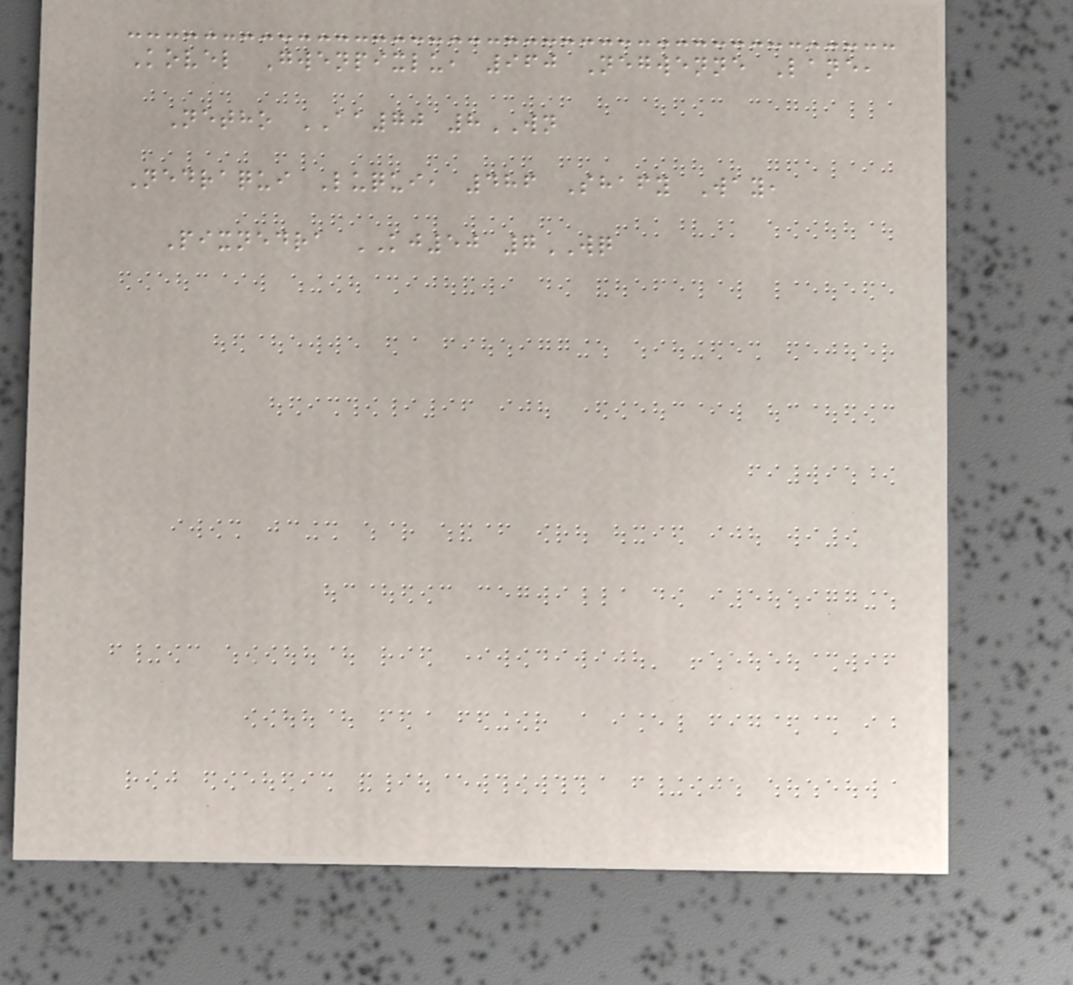Kovel Gwenpixlu, 960 Negwenne Lane,
Netho AA70 8WN
Nedraqui Luqui, 486 Shafy Way,
Pixnedra KJ50 7WQ
